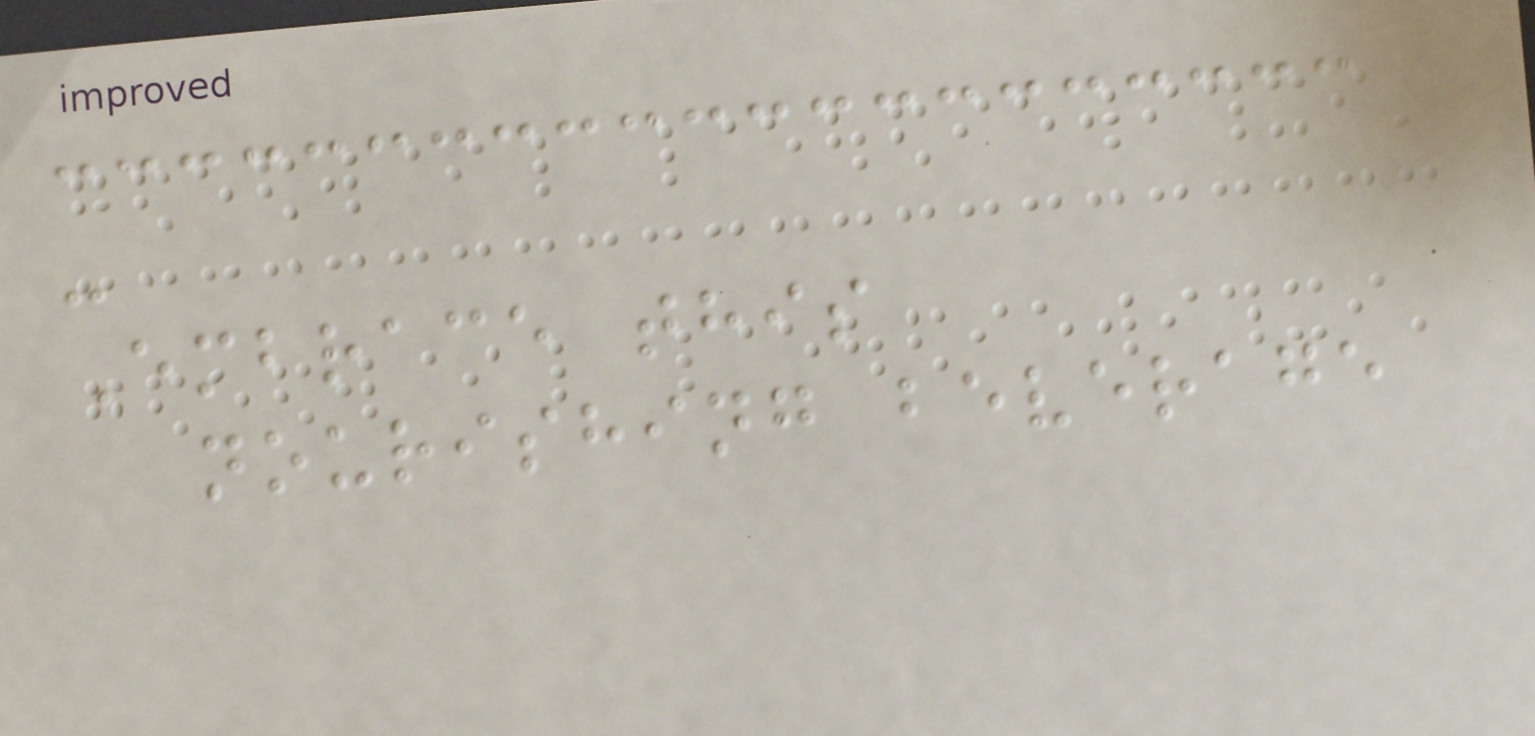-
Embrace this
nourishing beverage
